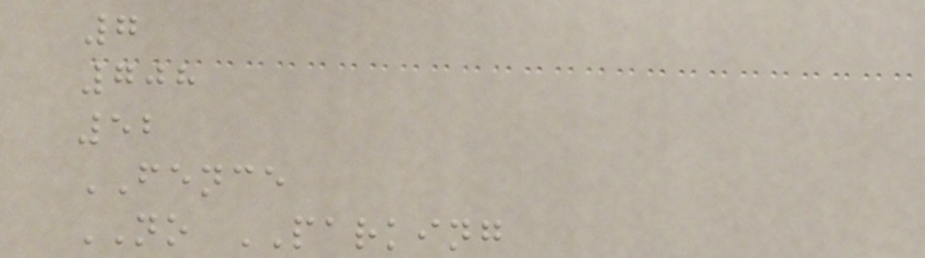7
708
52
FENCE
NO PARKING
